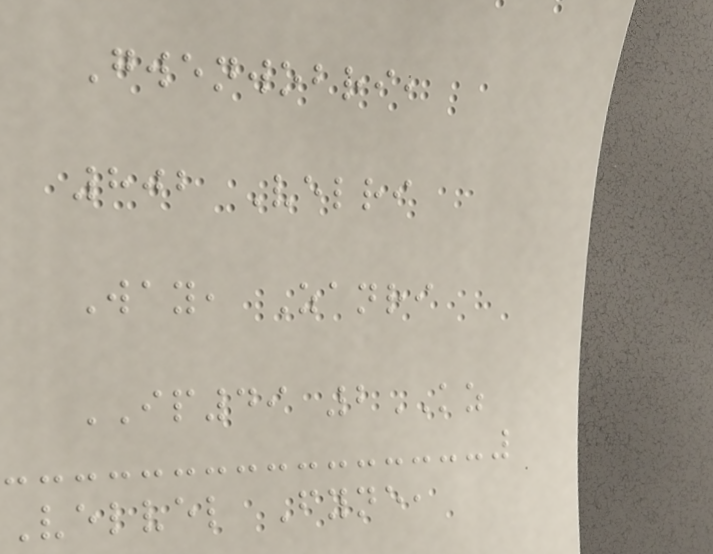Gwenwobri,
802 Velri
Way, Zanri
IP49 2KZ
Velvel Fyne,
